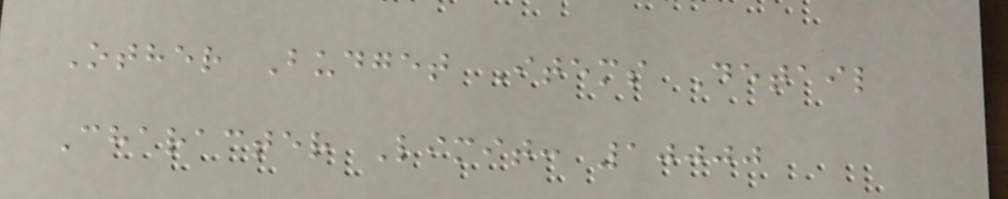Other Budget Items Detail
Character Limit: 10000
